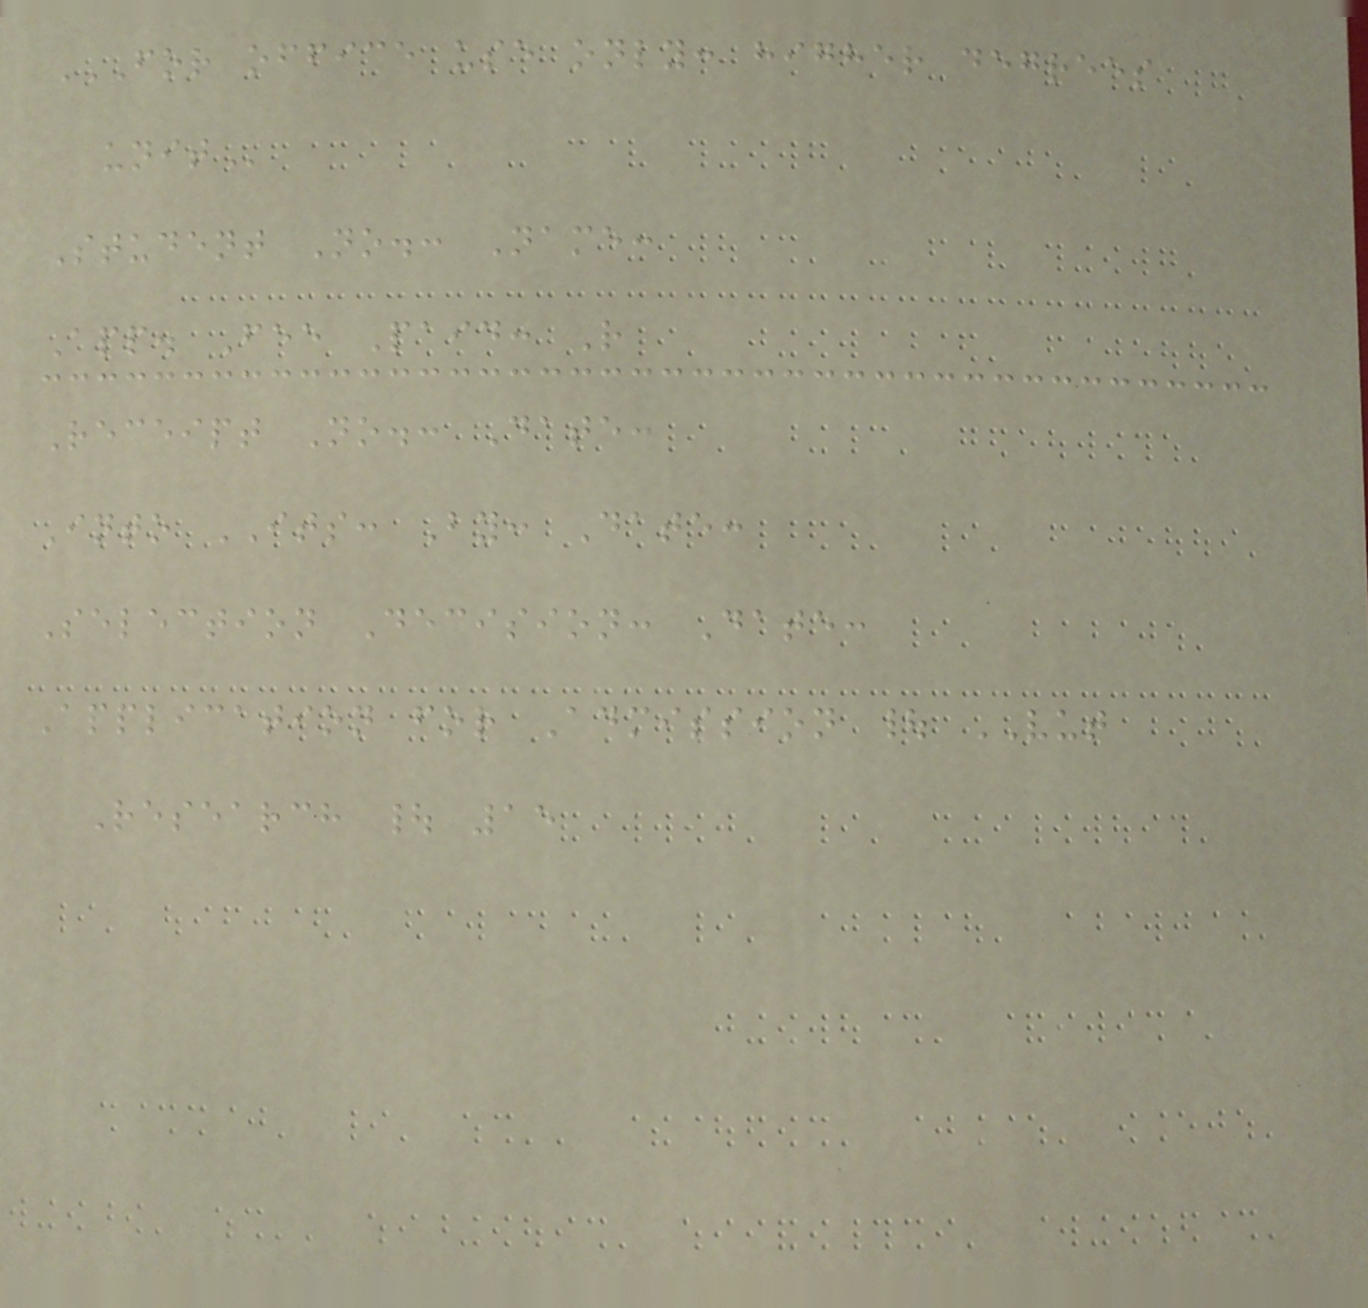FOR OFFICE USE ONLY: HIGHER DEGREES
UNIT
Student No.: Name:
App. Fee Paid: R
Receipt No.: Date:
Into ITS: By: Date:
Selection Decision: Date:
Application for Admission | VUT
Research | 15
